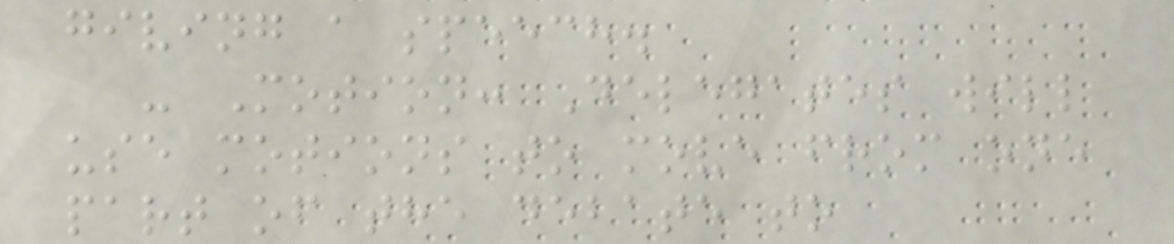giving a speech.
- Motion: Delegates will
use motions to move from one
part of the debate to
